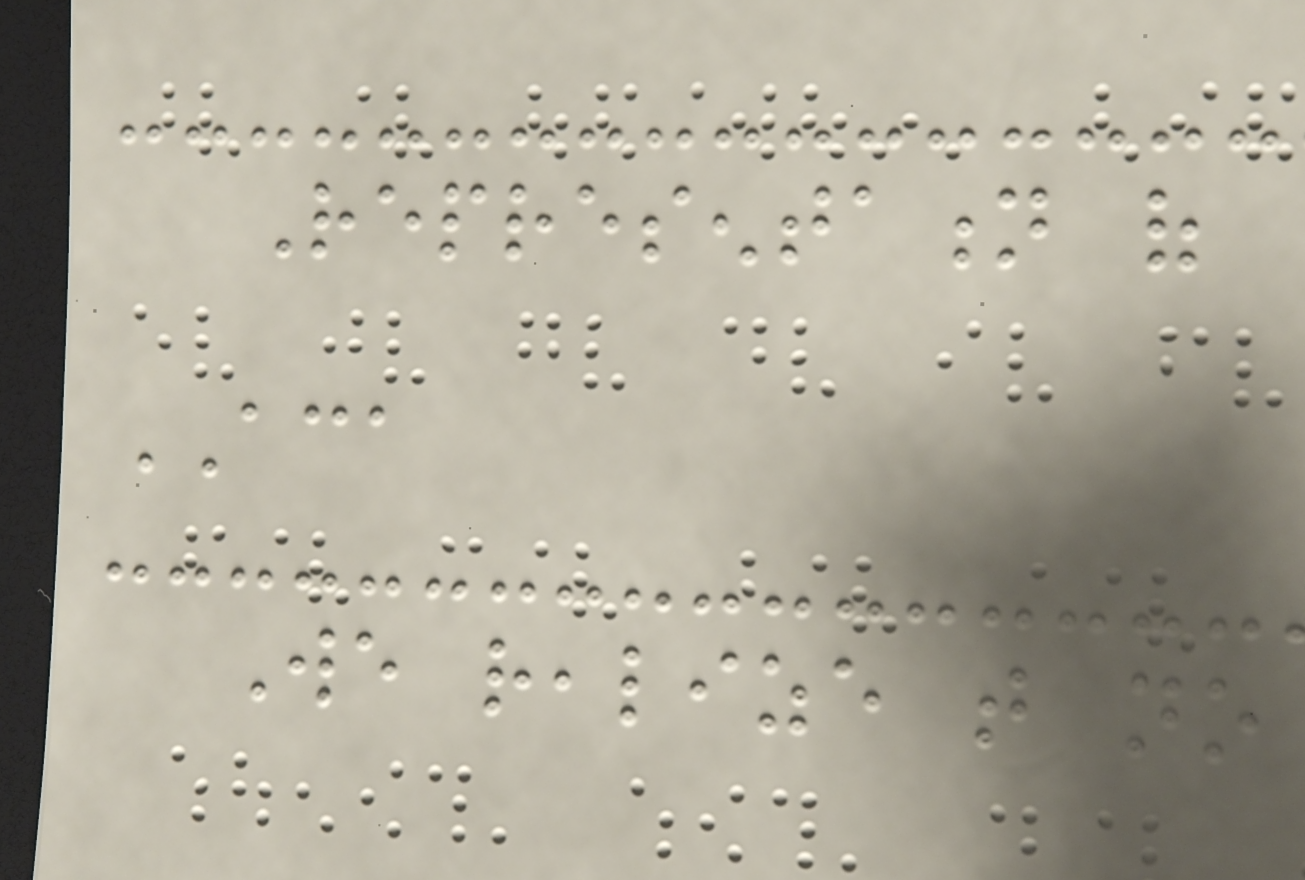Representation of
ACA
We realize that no
